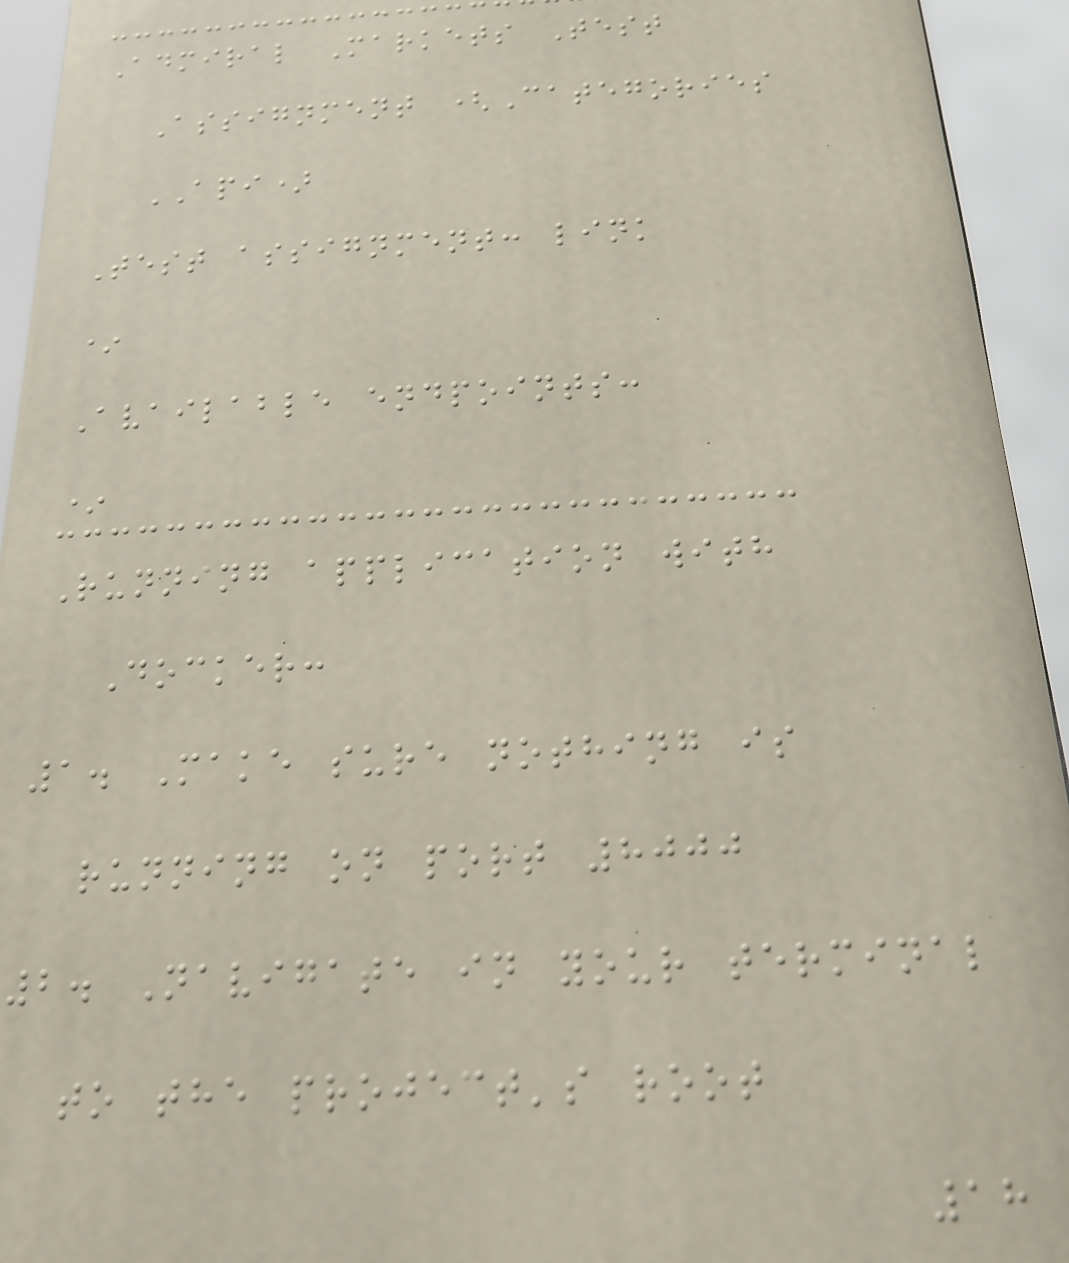Admiral Markets Test
Assignment (Categories
API)
Test assignment: link
*
Available endpoints:
*
Running application with
Docker:
1. Make sure nothing is
running on port 8000
2. Navigate in your terminal
to the project's root
18
